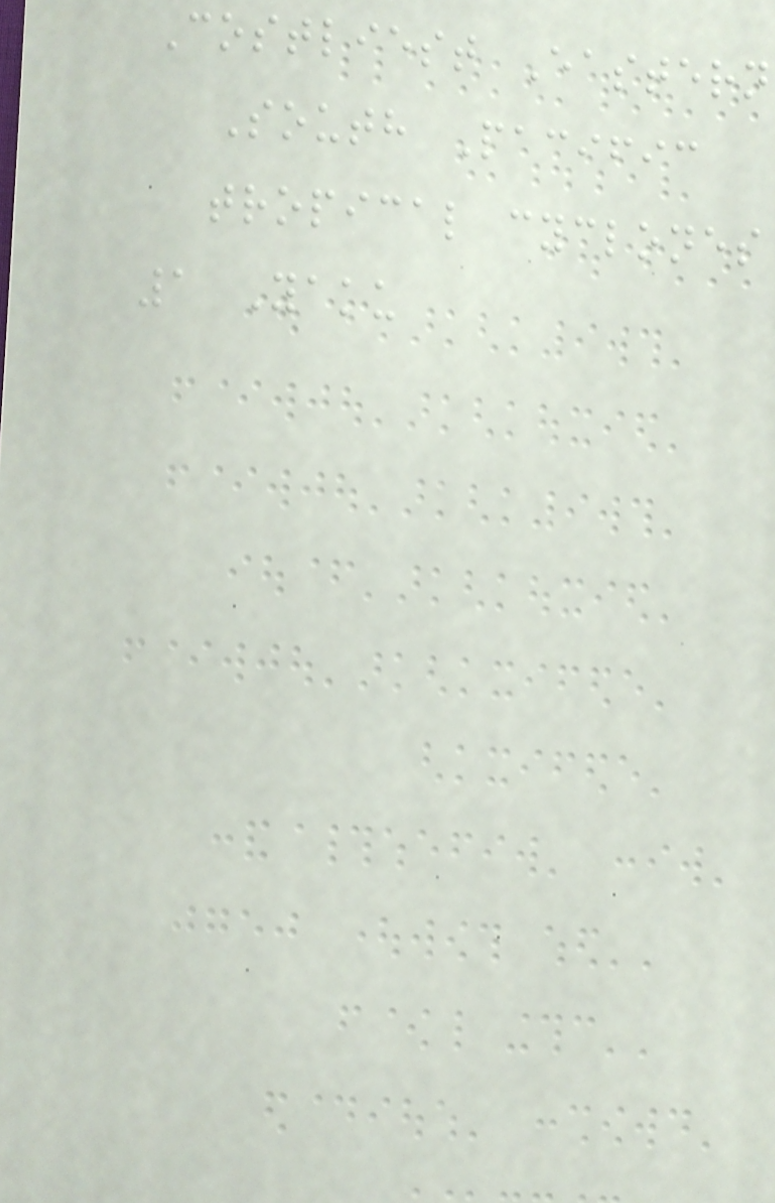Costliest Eastern
South Pacific
tropical cyclones
1 Yaku
